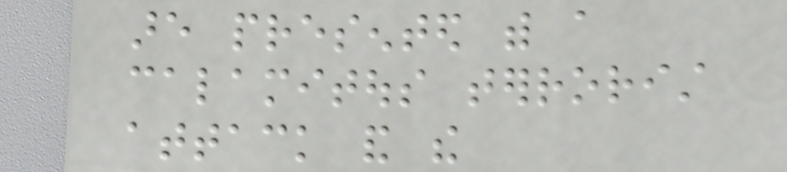are presented with a
calamitous terrorist
attack and the
